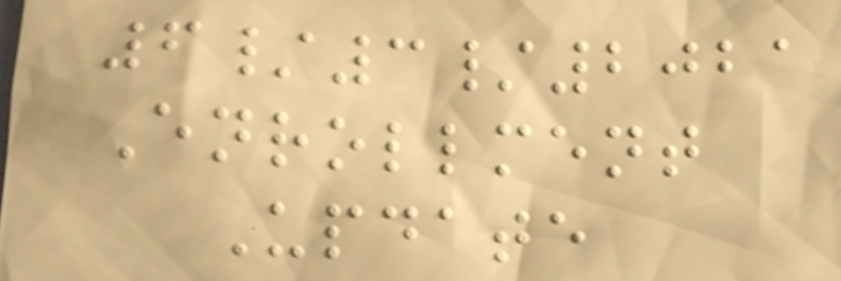6/3/2021
Enrollment
Update
